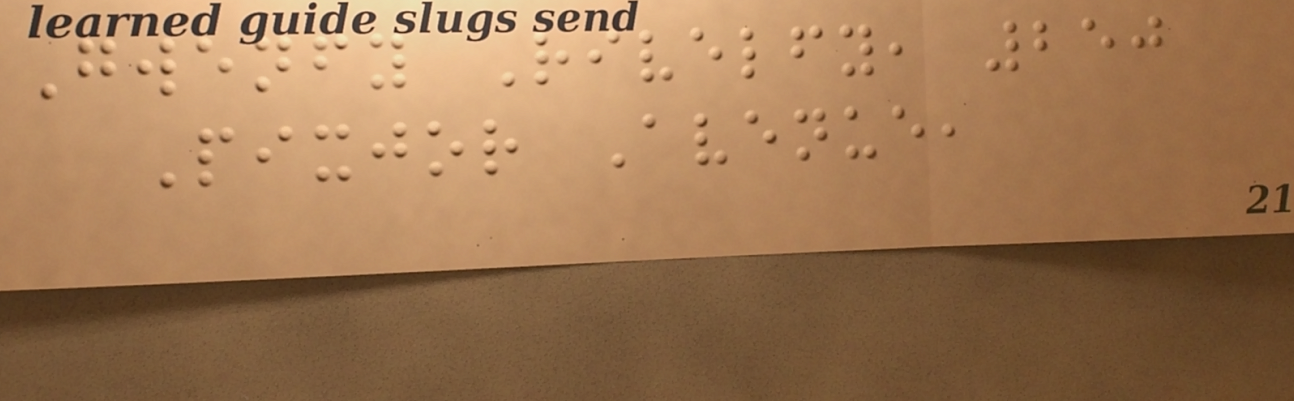Gwenfy Rivelfy, 250
Pixjor Avenue,
